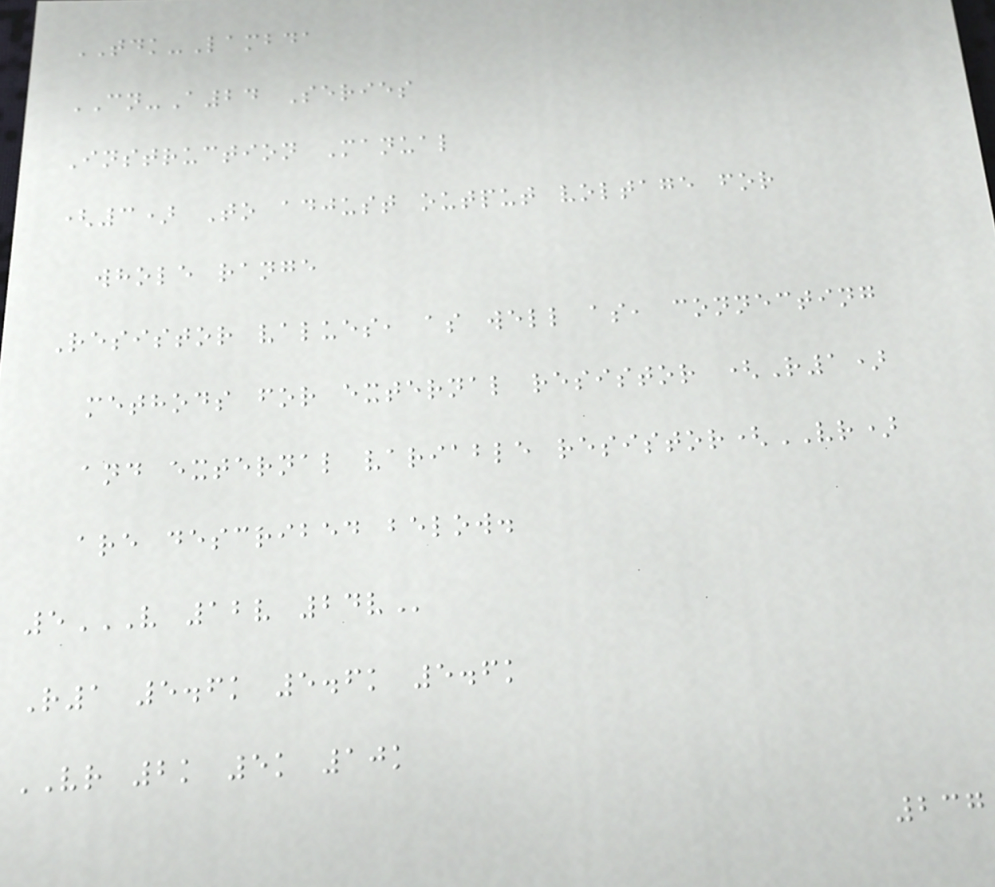TDK-Lambda
CN-A24 Series
Instruction Manual
(3) To adjust output voltage for
whole range
Resistor values, as well as, connecting
methods for external resistor (R1)
and external variable resistor(VR)
are described below.
5V 12V 24V
R1 5.6k 5.6k 5.6k
VR 2k 5k 10k
237
